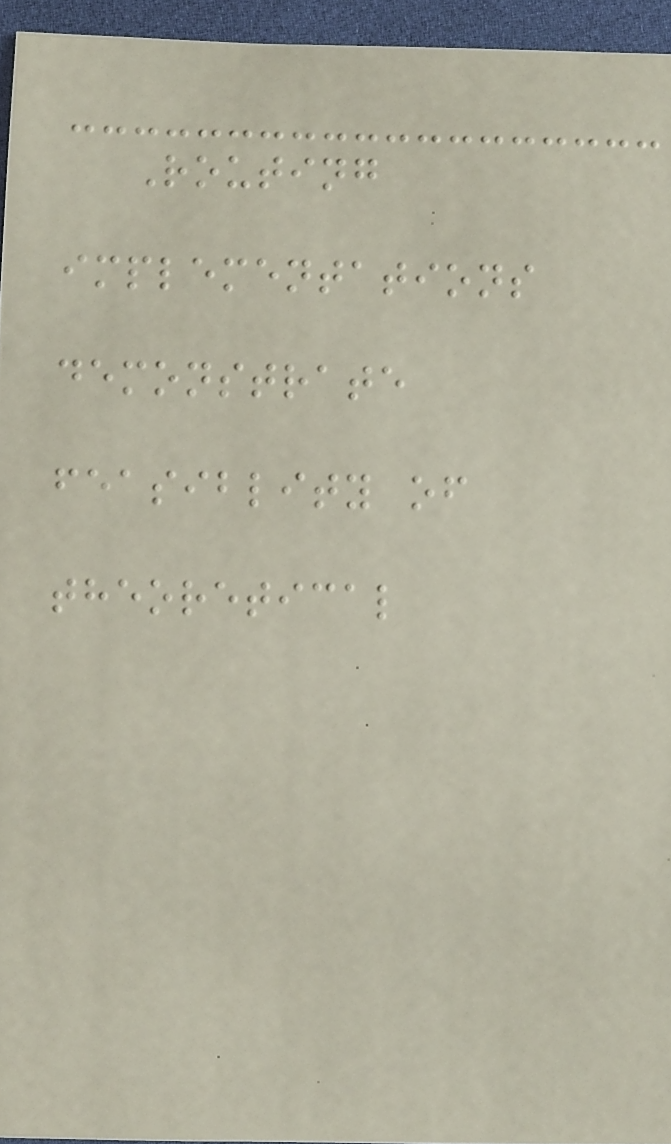Routing
implementations
demonstrate
feasiblity of
theoretical
